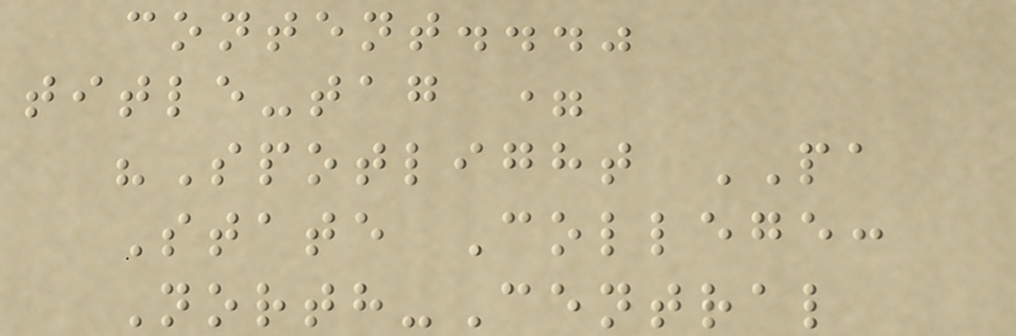content..."
title-tag =
"Spotlight PA
State College:
North-Central
